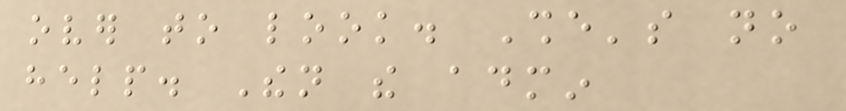over to look. She's no
help. Then the admin
